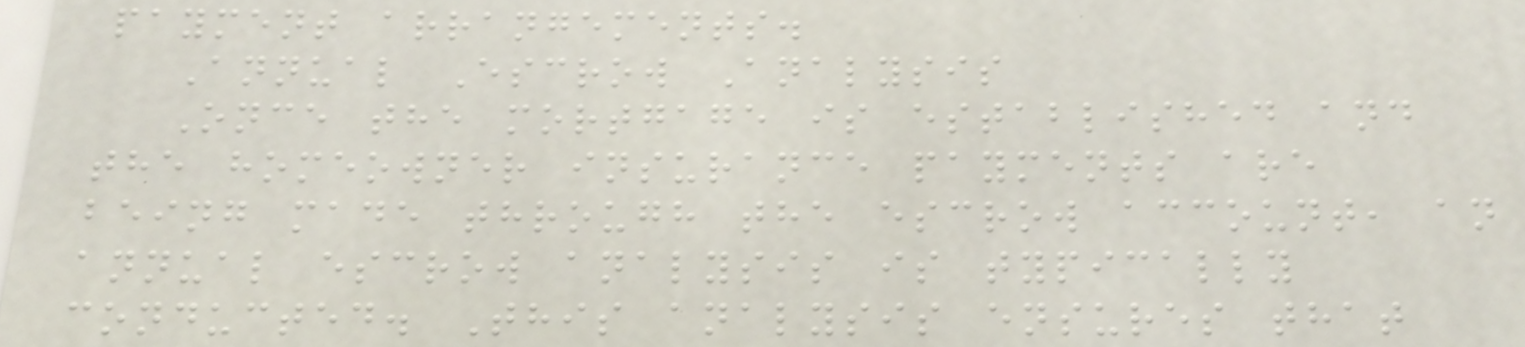payment arrangements.
Annual Escrow Analysis
Once the mortgage is established and
the homeowner insurance payments are
being made through the escrow account, an
annual escrow analysis is typically
conducted. This analysis ensures that
